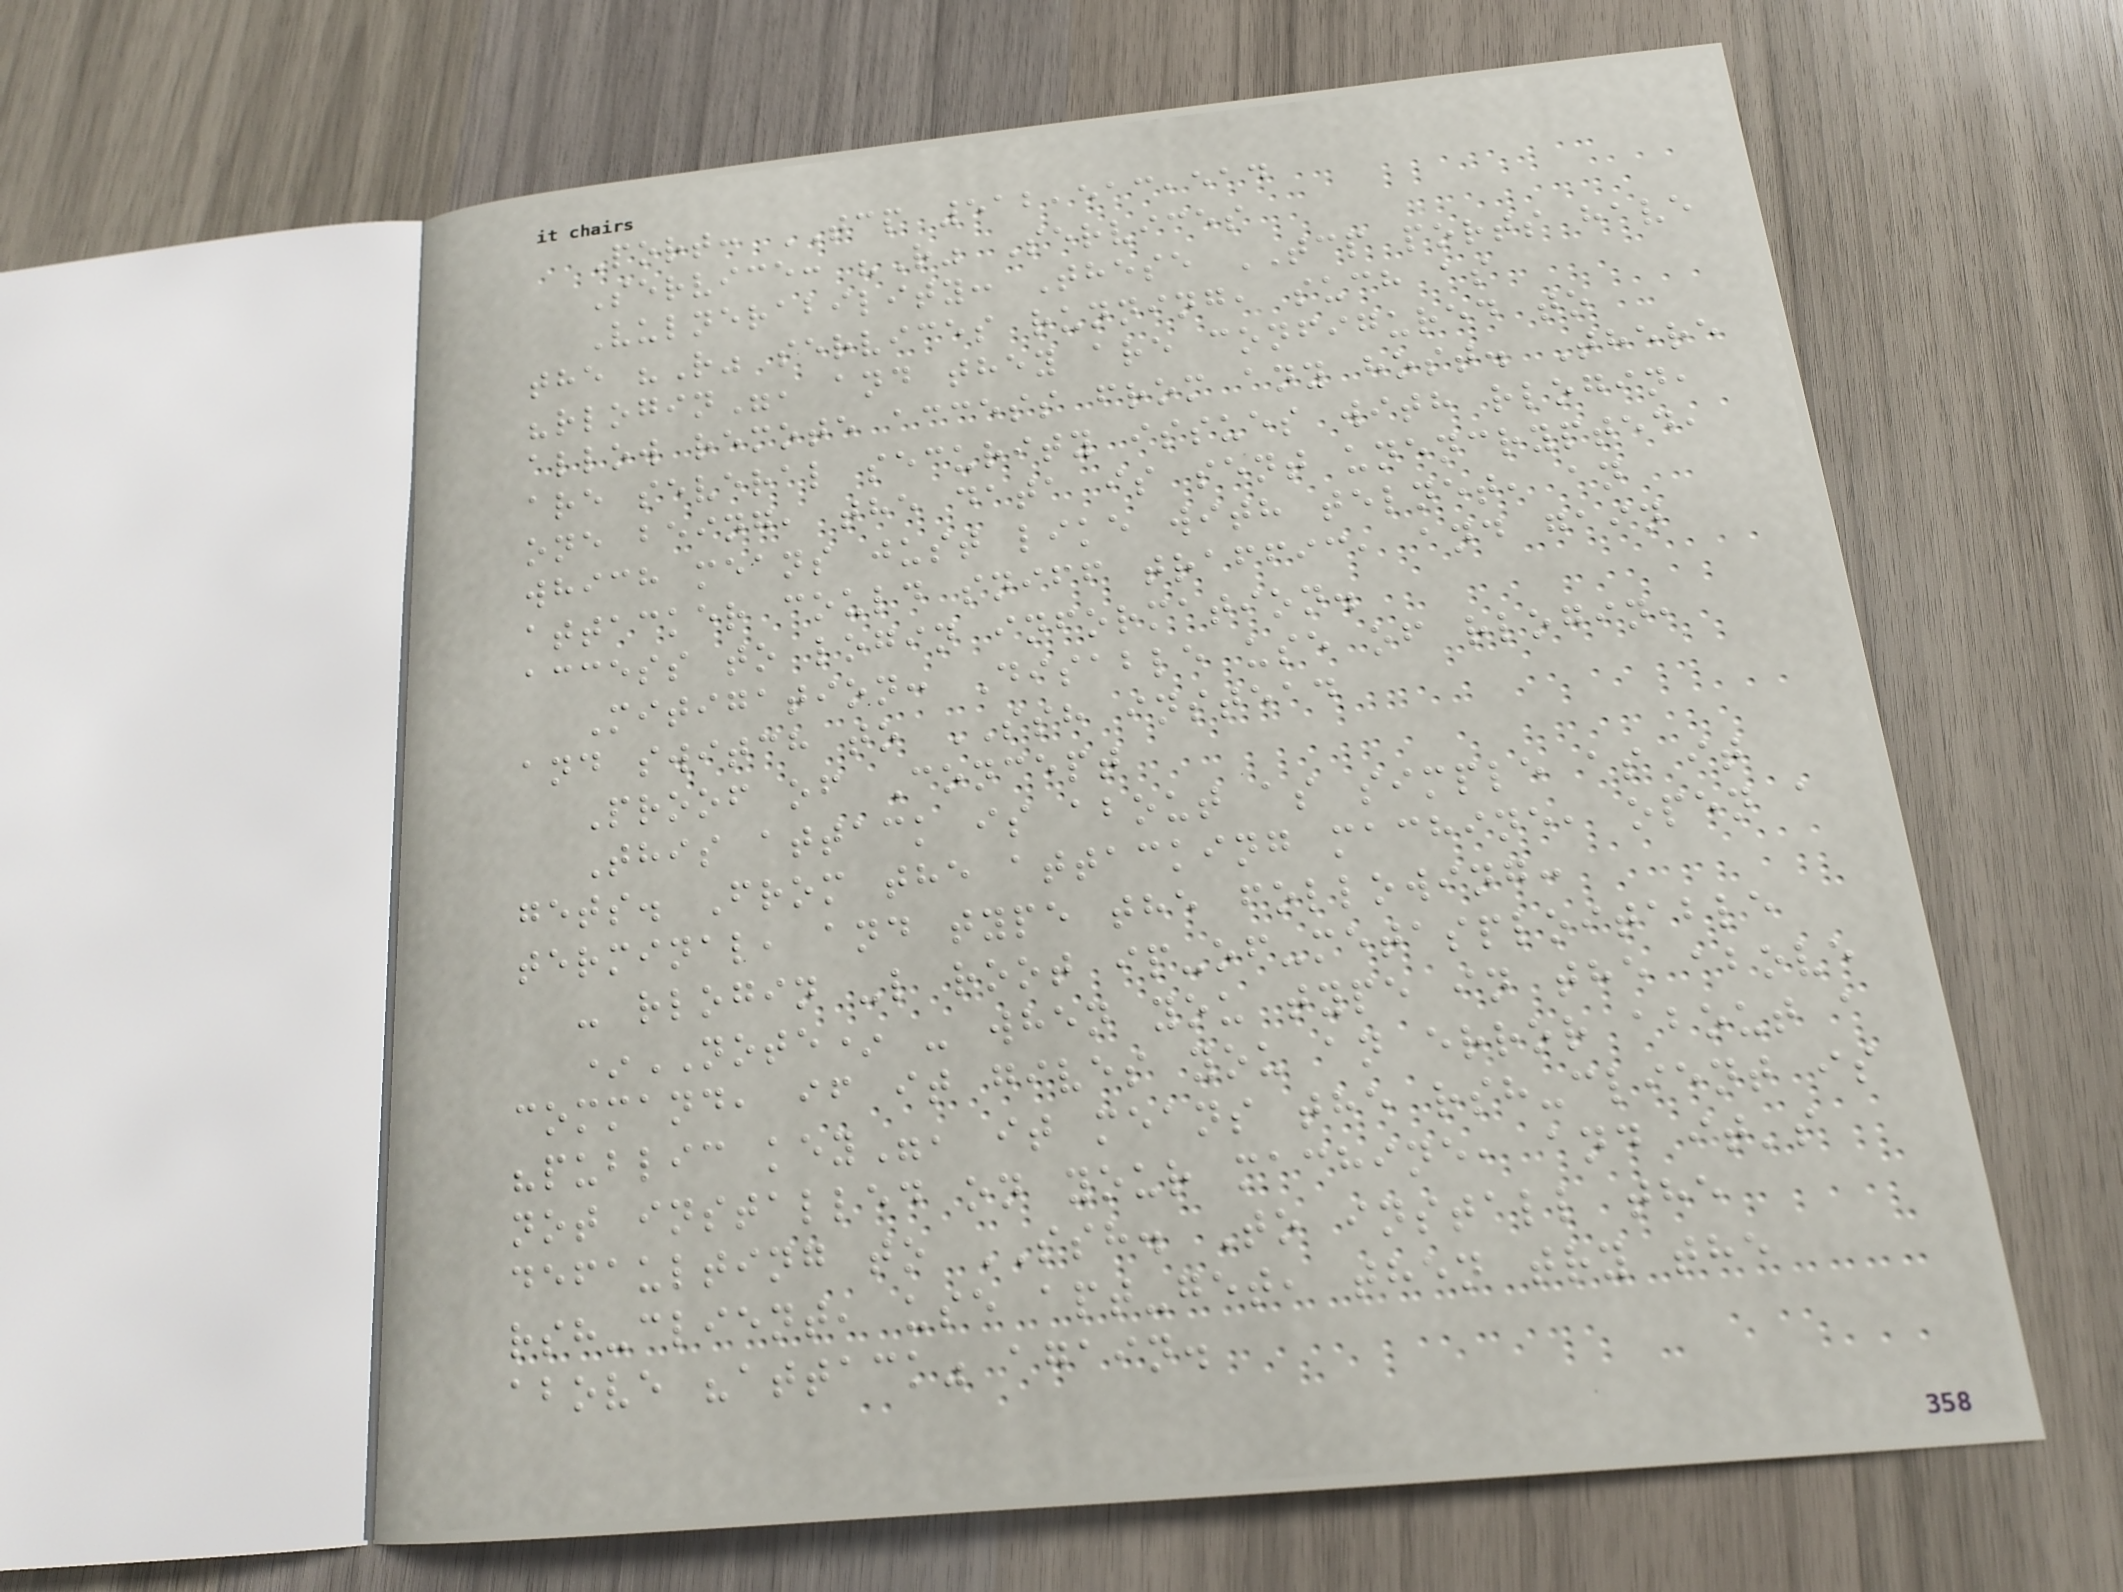Port: TCP 512,513,514
Service: "R" Services
Vulnerability: These TCP ports have
the "R" services running, such as
"rlogin", and they are configured to
allow remote access from any host. There
are several security issues with rlogin,
one being, the data is sent unencrypted,
which means just like with telnet, an
attacker could sniff traffic, and gain
access to login information.
Mitigation: Disable use of rlogin,
and switch to SSH instead
Proof of Concept
This attack is about as simple as it
gets. From the attacking machine, open a
terminal, and type the following:
- rlogin -l root ip-of-metasploitable
*NOTE* - when you type in the above
command, if it gives you an error about a
"public key", it means the rsh-client is
not installed on your machine, and it's
defaulting to SSH. To install the
rsh-client, use apt-get, then try the
above "attack" again.
